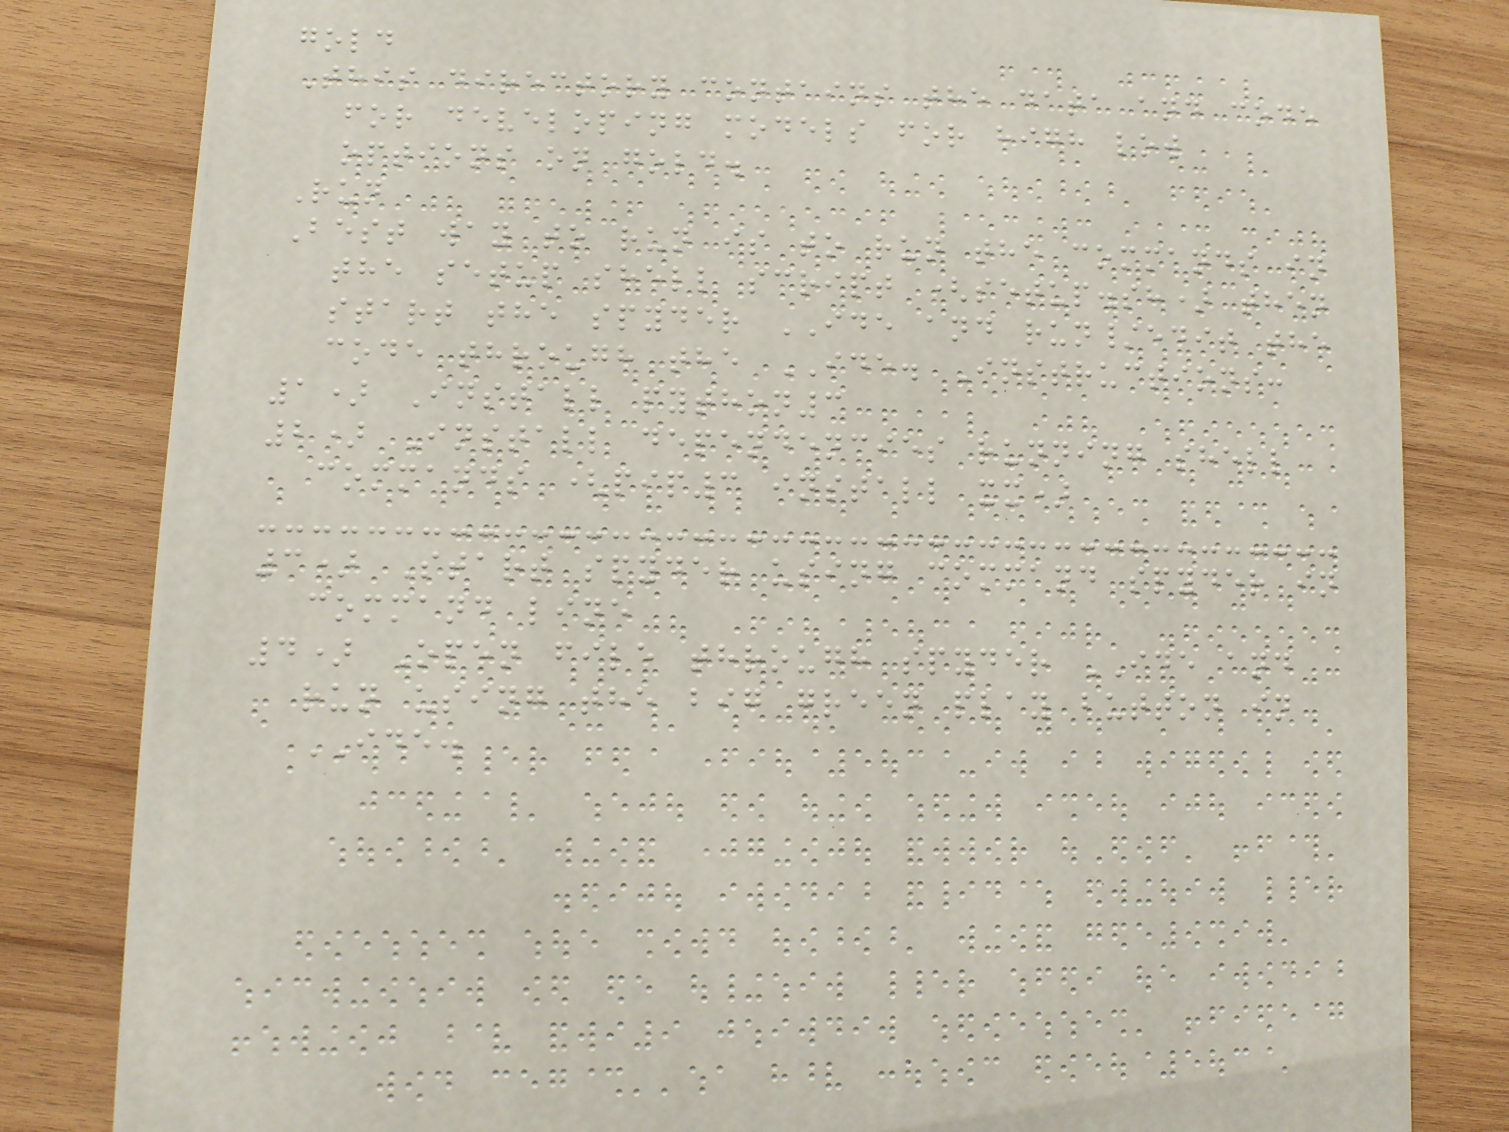gold
This directory contains the data and code
for developing models for high low
options on gold.
Run
Best way to run is to run the commands in
the setup shell script (setup.sh) then
start the spyder IDE and run/edit the
code through the IDE. Instructions:
1) Install python3
2) Install dependencies running shell
commands (pip3 install xx)
3) Start spyder using command spyder in
command line
4) Open file through spyder IDE and
run using the big green play button in
IDE.
